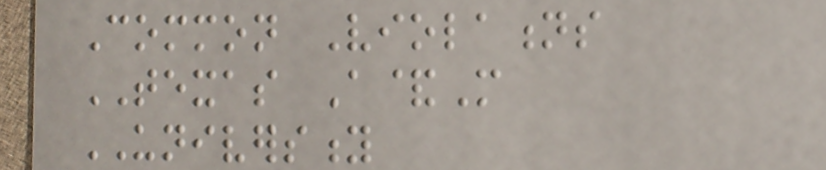Common Violations
TEXAS A&M
UNIVERSITY
